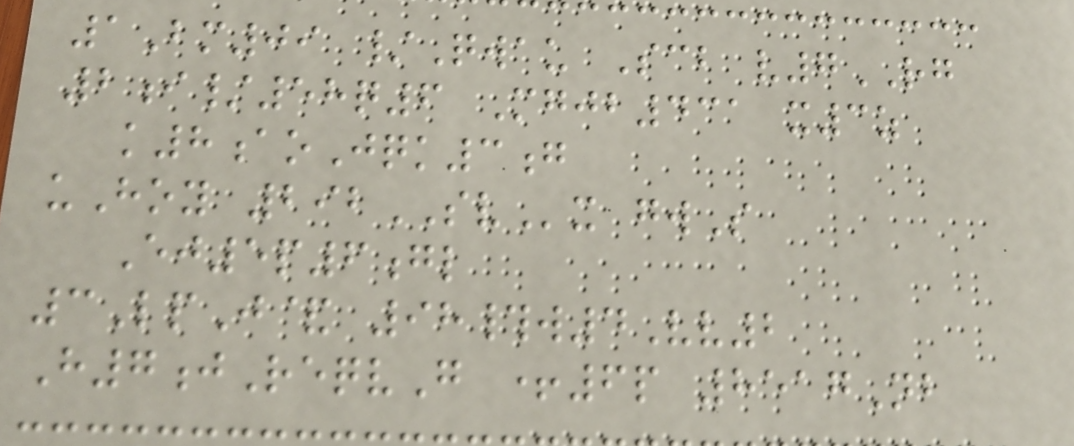1Bm09 /Qwau Scb v7RG
2i/58q6 Mgjb431 x3z
k8aoJqk3g
uHoy 292SVx gwS
Ej5p6gl
3LpJ& 98#w4Vv2
H7jReqvG +6p 8517Nb
